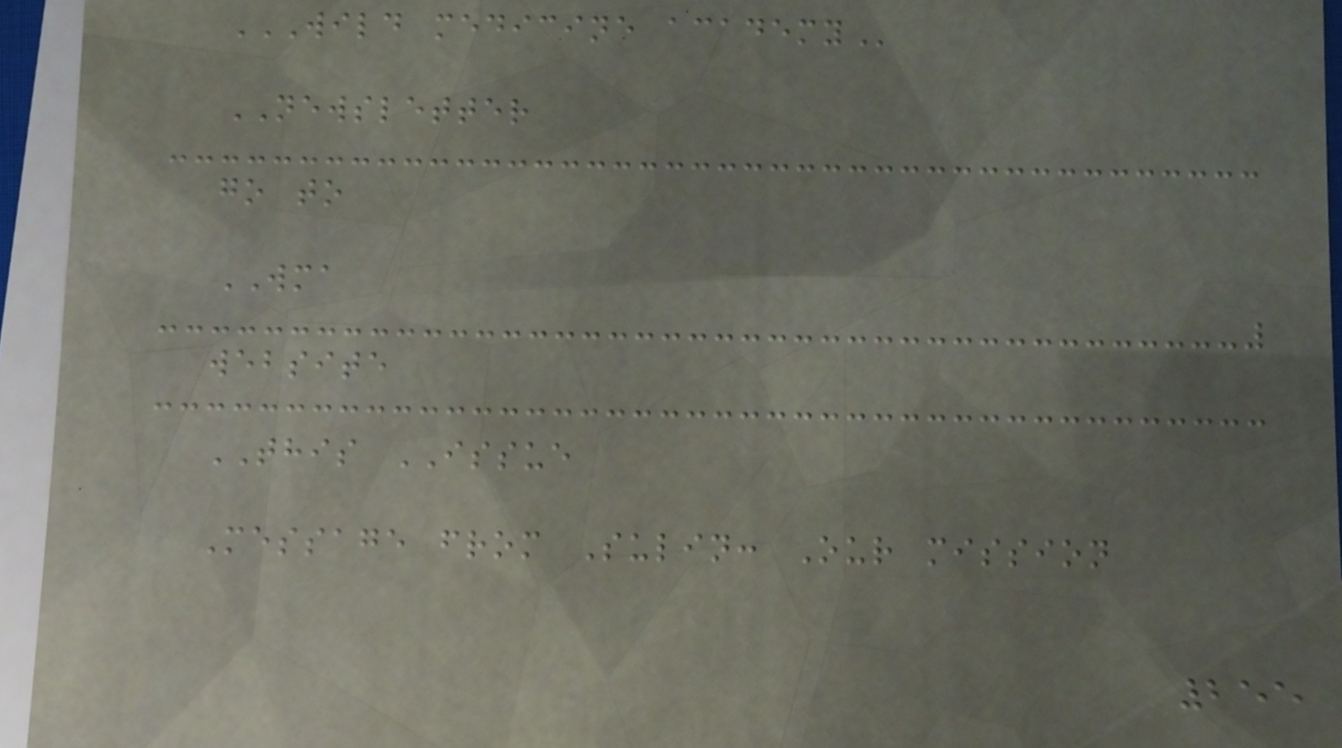WILD MEDICINE ACADEMY
NEWSLETTER
go to
WMA
website
THIS ISSUE
Message from Sulin: Our mission
255
